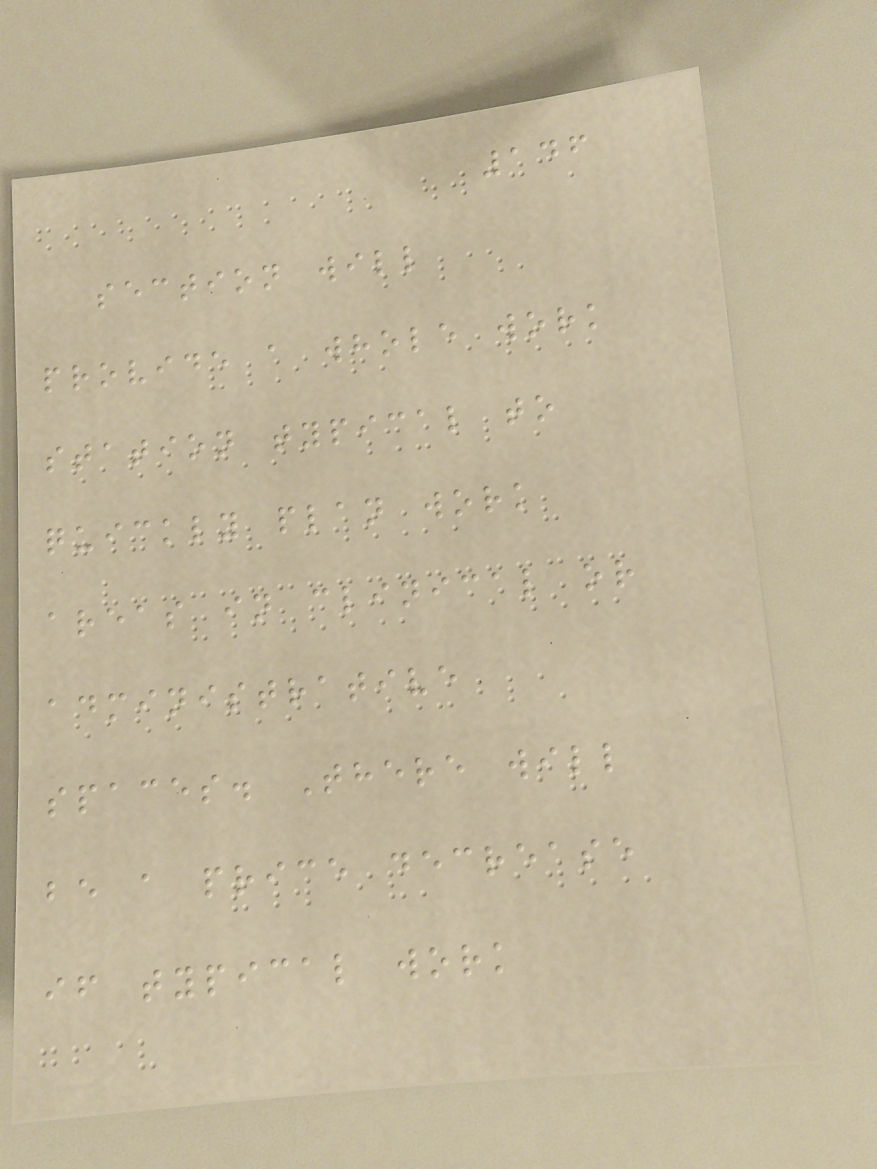146
section will
provide a whole work
station typical to
quickly plan work
areas in clinical or
administrative
spaces. There will
be a price decrease
if typical work
